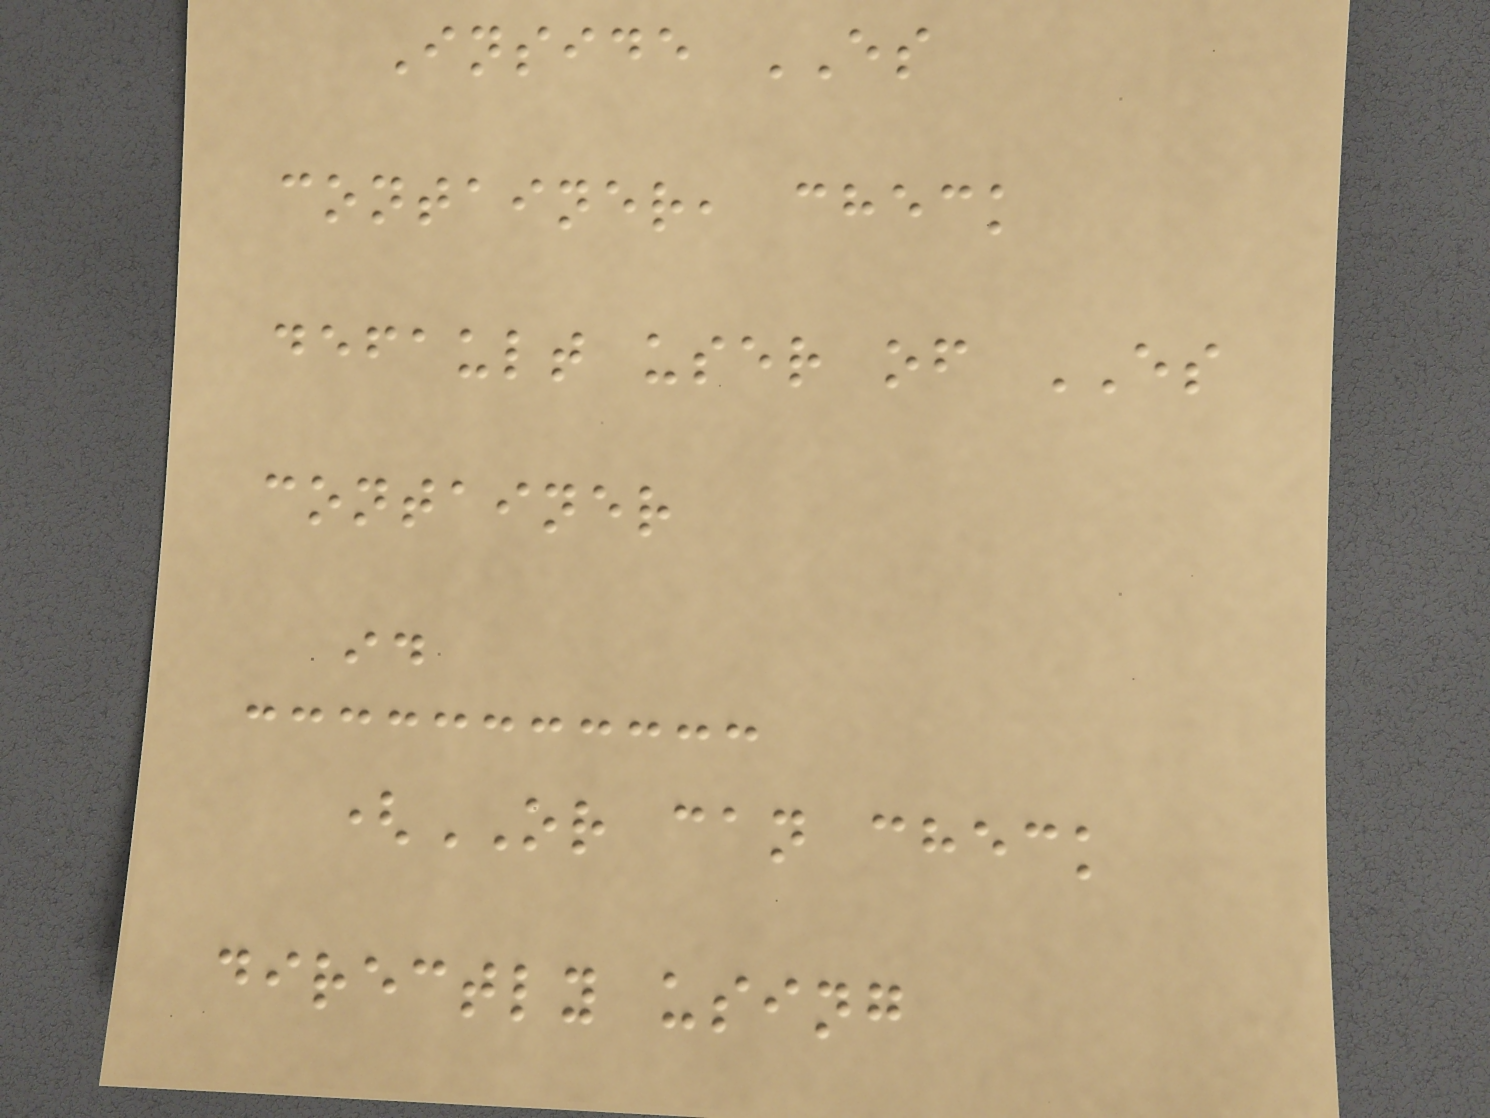Inside ES
container, check
default user of ES
container
id
(OR can check
directly using
